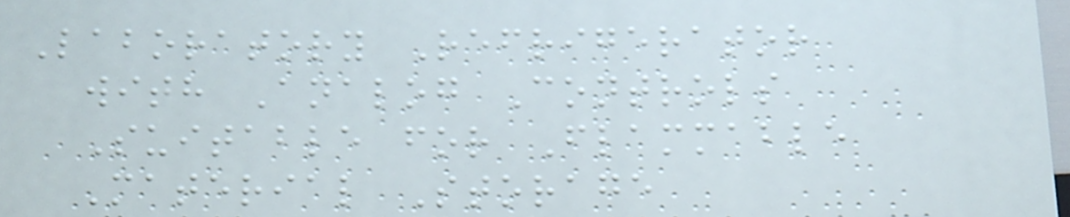Laboratory Refrigerator
with Analog Controls
Suitable for Flammable
Material Storage
